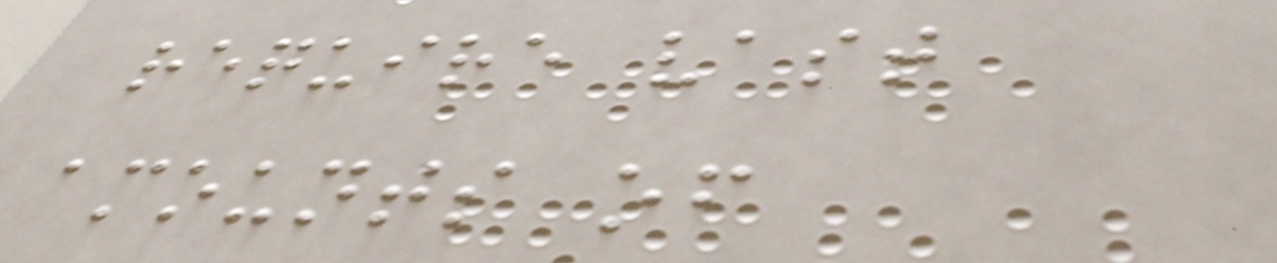require vast
amounts of
